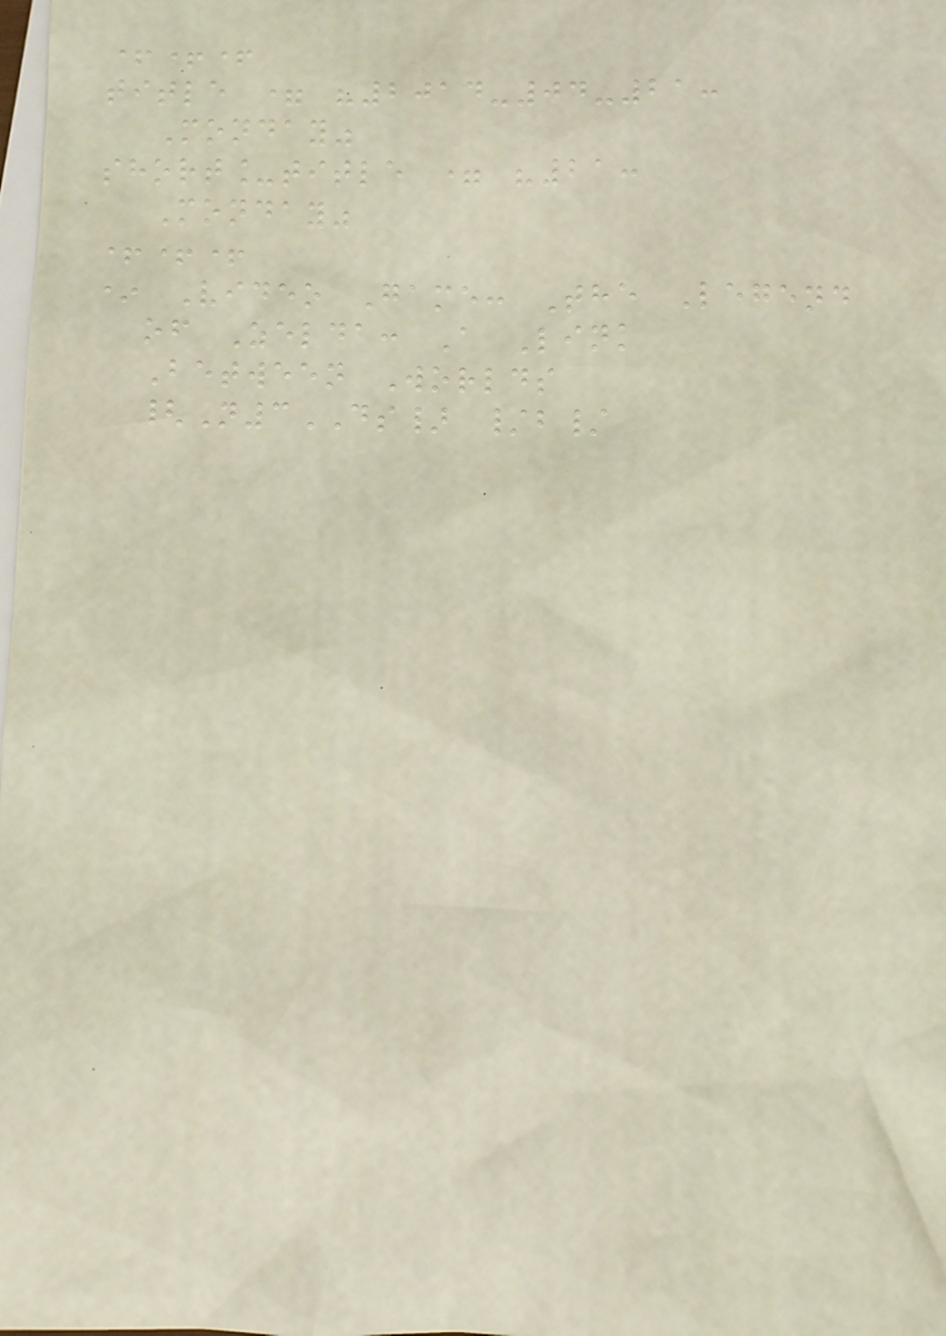+++
title = "2014-04-21:
Monday"
short_title = "21:
Monday"
+++
* Video Game: The Legend
of Zelda: A Link
Between Worlds
{N3DS} /b/
